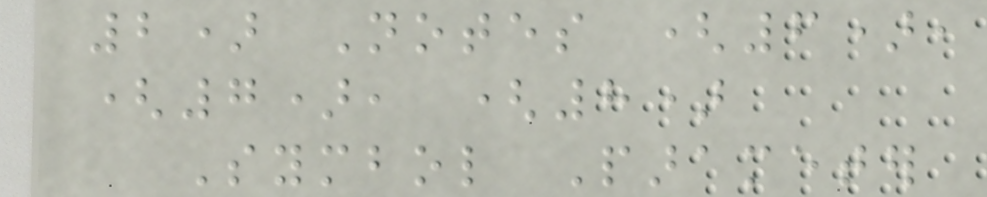2) Notes (6),
(7), (8)
Symbol Parameter
